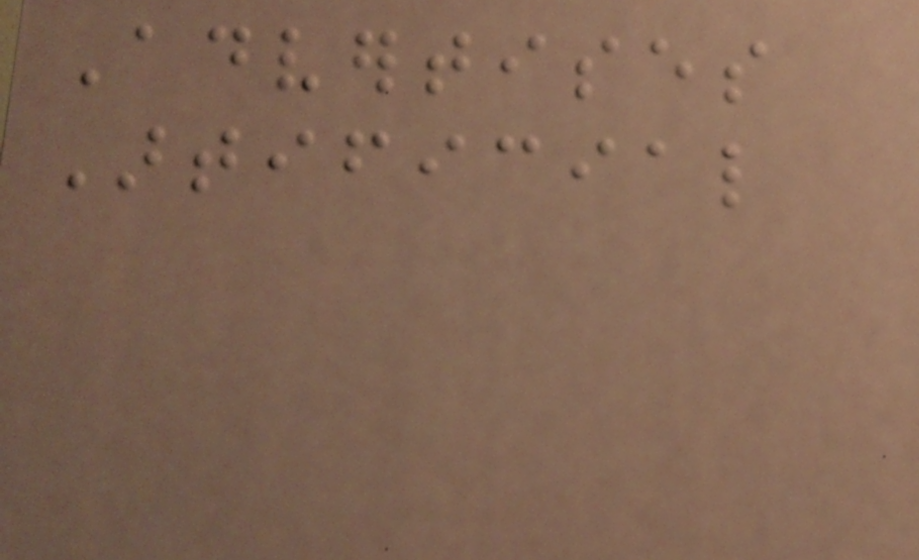Advertises
Artificial
